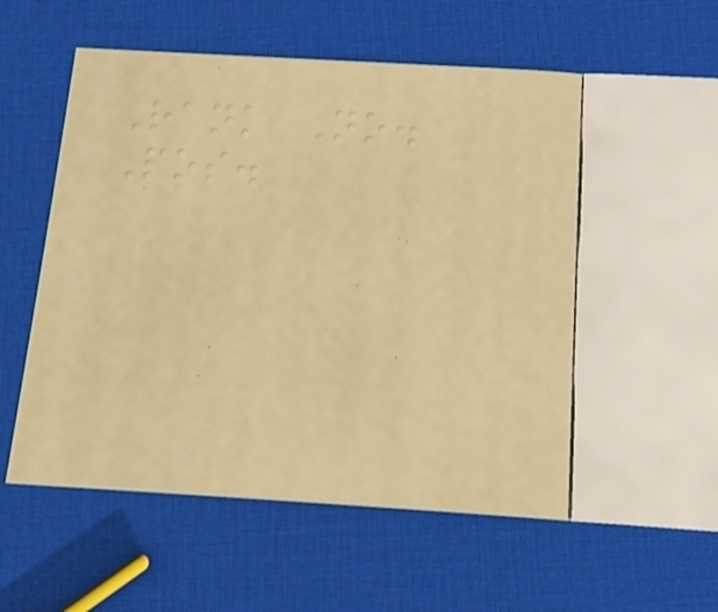Rank No.
Pos.
